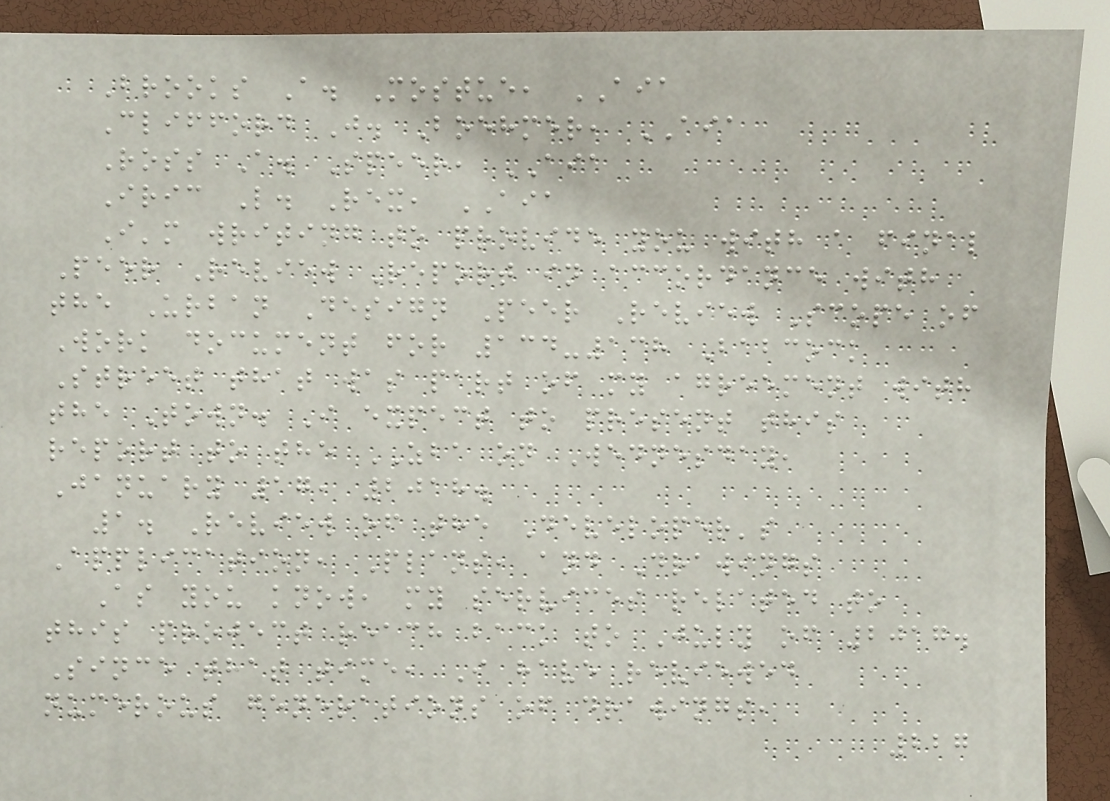Brooks A. Mostue, AIA
Clifford J. Boehmer, AIA
Ross A. Speer, AIA
Iric L. Rex, AIA
I'm writing to provide you with a final
Peer Review Report in accordance with
the Urban Design Peer Review Scope of
Work document for 134-138 Babcock
Street that was part of my agreement with
the Town. I expect to present this
report to the ZBA on Wednesday,
January 17, 2018.
1. Review of the Developer's
Application, Plans, and Drawings
As you know, my services related to
this project reach back to July of 2017.
Since that time, I have reviewed
numerous generations of drawings,
227
